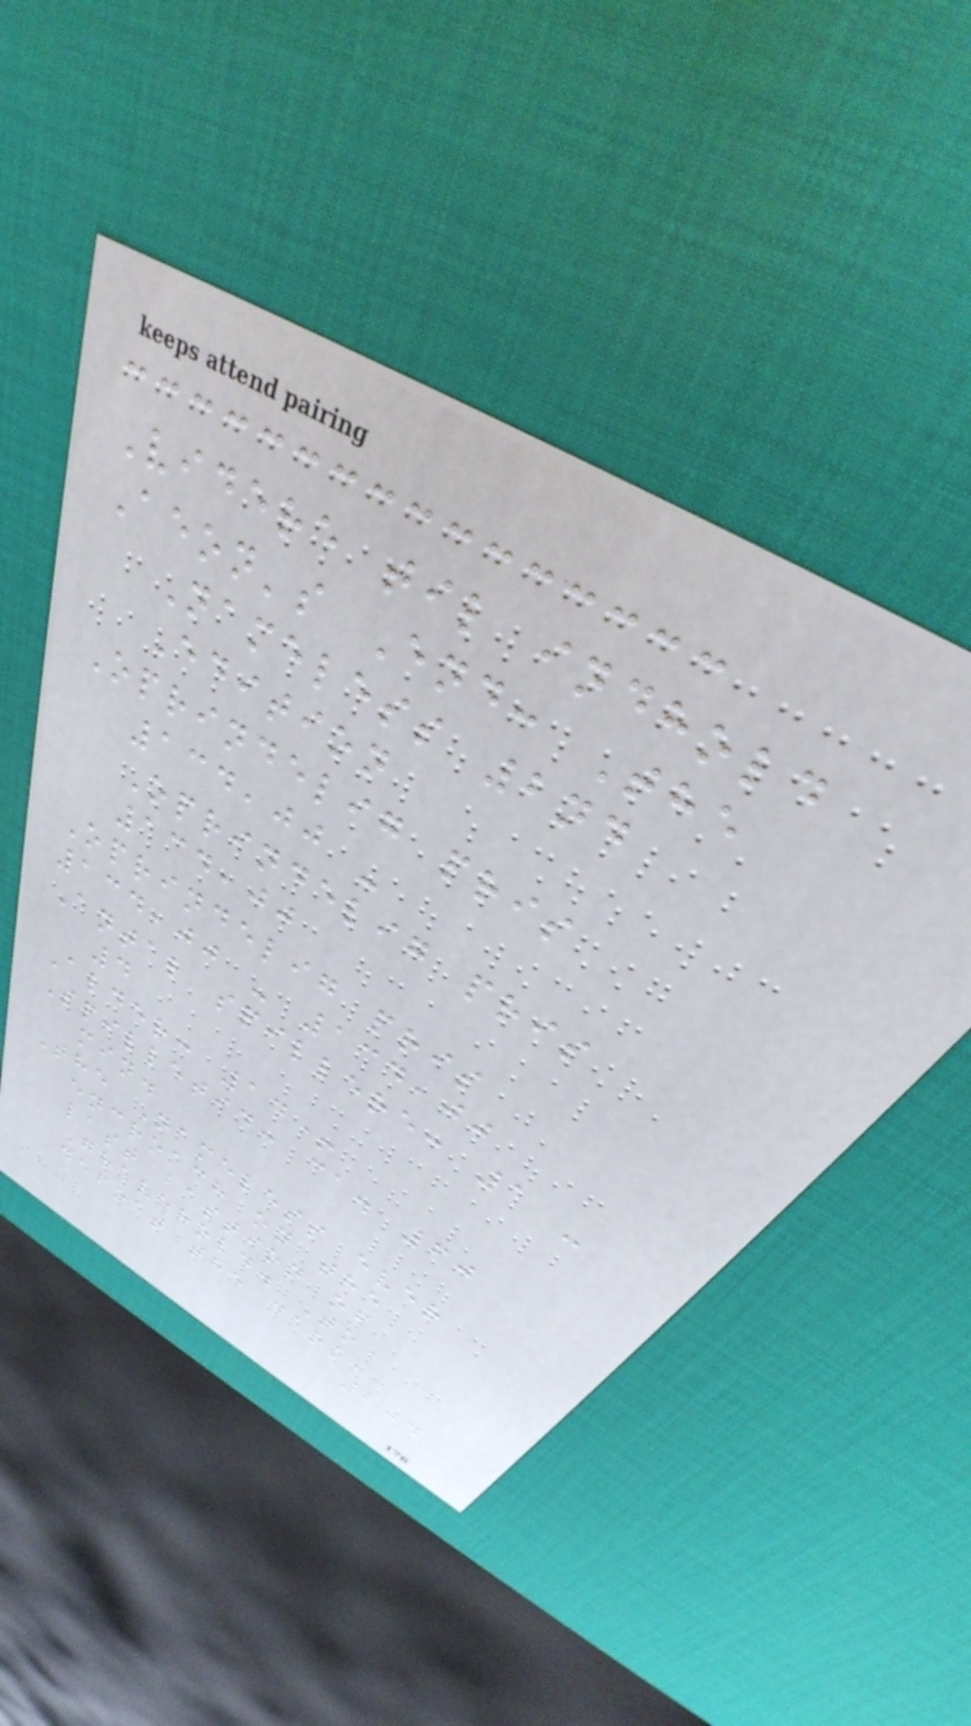Videre til indhold
Aeon's End: The
Nameless 2nd
Edition
Oprindelig pris
134,00 -
Oprindelig pris
134,00
Oprindelig pris
134,00 - 134,00
Antal spillere: 1 -
4
Alder: 14+
Spilletid: ca. 60
min.
The Nameless ever
encroach on the
last bastion of
Gravehold. To
defeat the dark,
204
